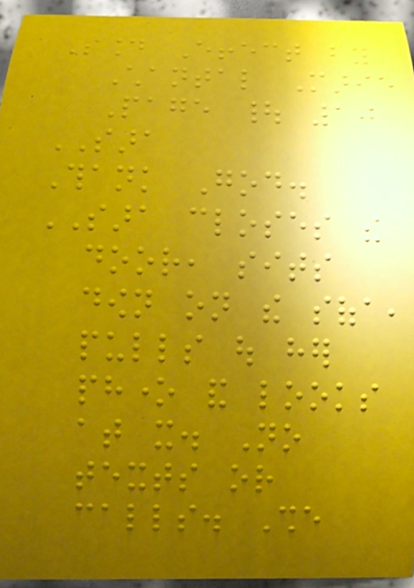Sound Effect by
Chantal Marie
Page | 10
SARA
Thank God.
SARA closes the
door, sits
down on the sofa,
pulls out her
phone and looks
at it. No
texts or
calls. She
